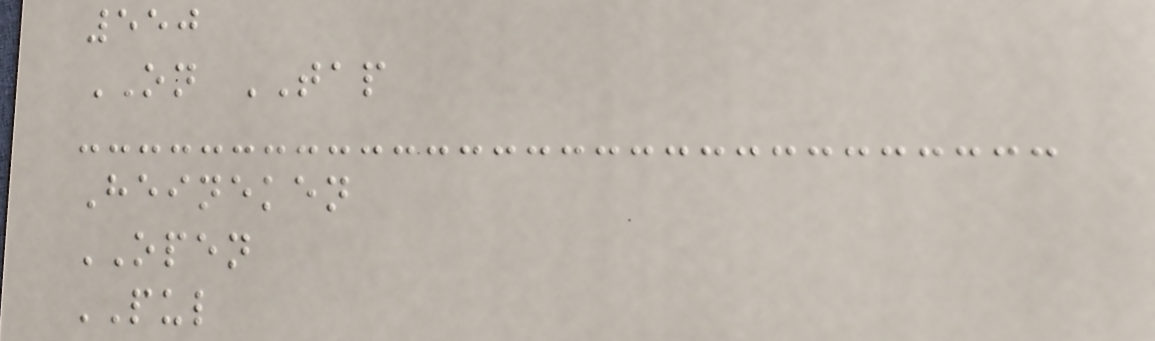550
ON TAP
Heineken
OPEN
PUL
